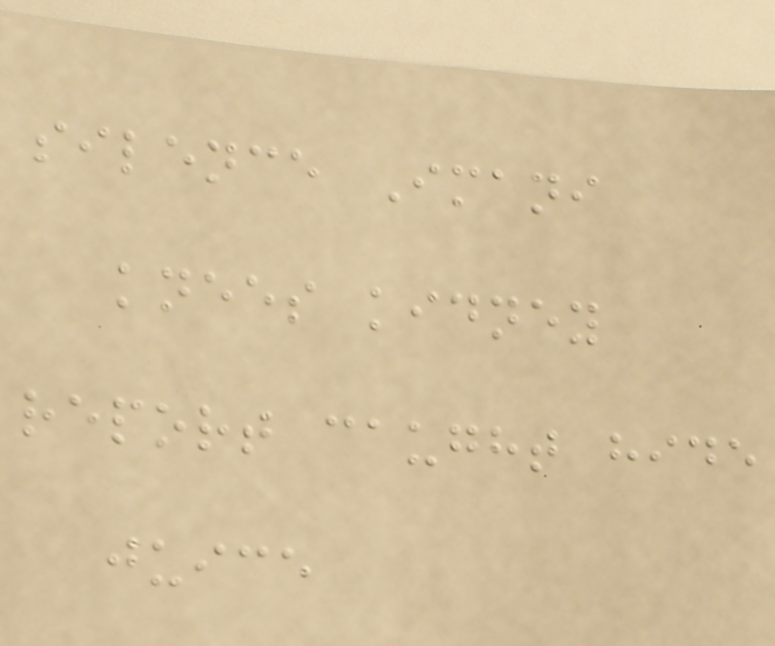silence Imani
knees kidney
report caught hide
juice
